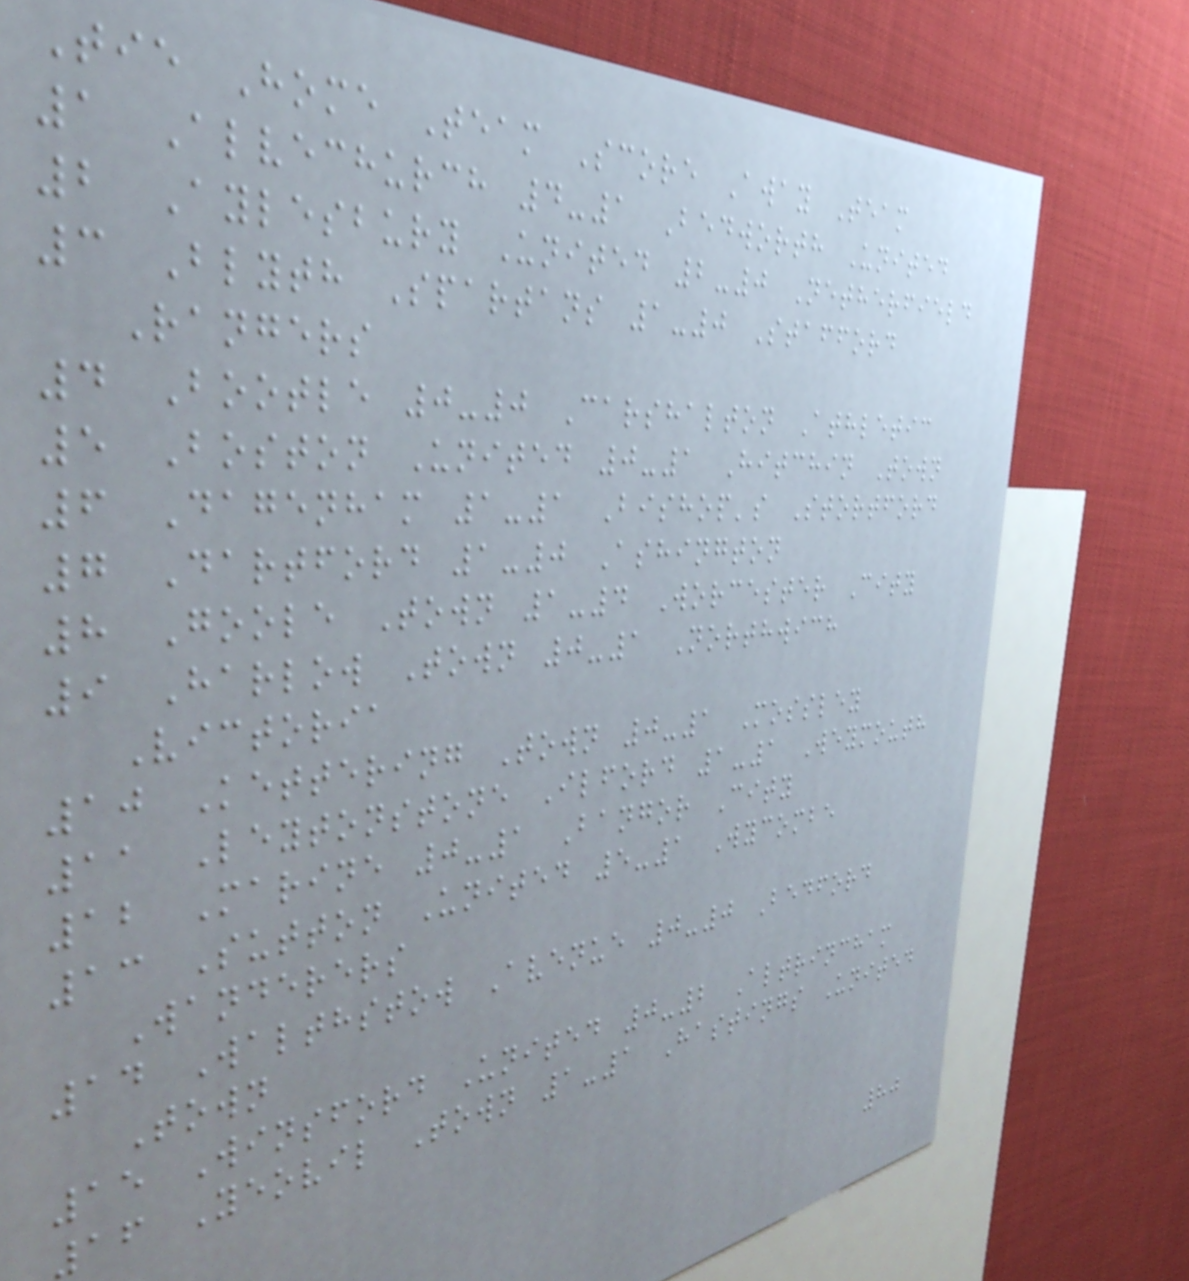Tie Home Team Score Away Team
1 Alvechurch 4-1 Bedworth United
2 Aylesbury United 2-0 Netherfield
3 Blyth Spartans 1-0 Stafford
Rangers
4 Bootle 0-0 Carshalton Athletic
5 Boston United 0-1 Hitchin Town
6 Dagenham 1-1 Bishop's Stortford
7 Dartford 1-0 Ashington
8 Goole Town 1-4 Worcester City
9 Harlow Town 0-1 Northwich
Victoria
10 Kettering Town 0-1 Mossley
11 Leytonstone Ilford 1-1 Weymouth
12 Marine 0-1 Bangor City
13 Sutton United 5-1 Wycombe
Wanderers
14 Walthstow Avenue 0-0 Bedford
Town
15 Winsford United 0-2 Altrincham
16 Yeovil Town 1-1 Hastings United
80
